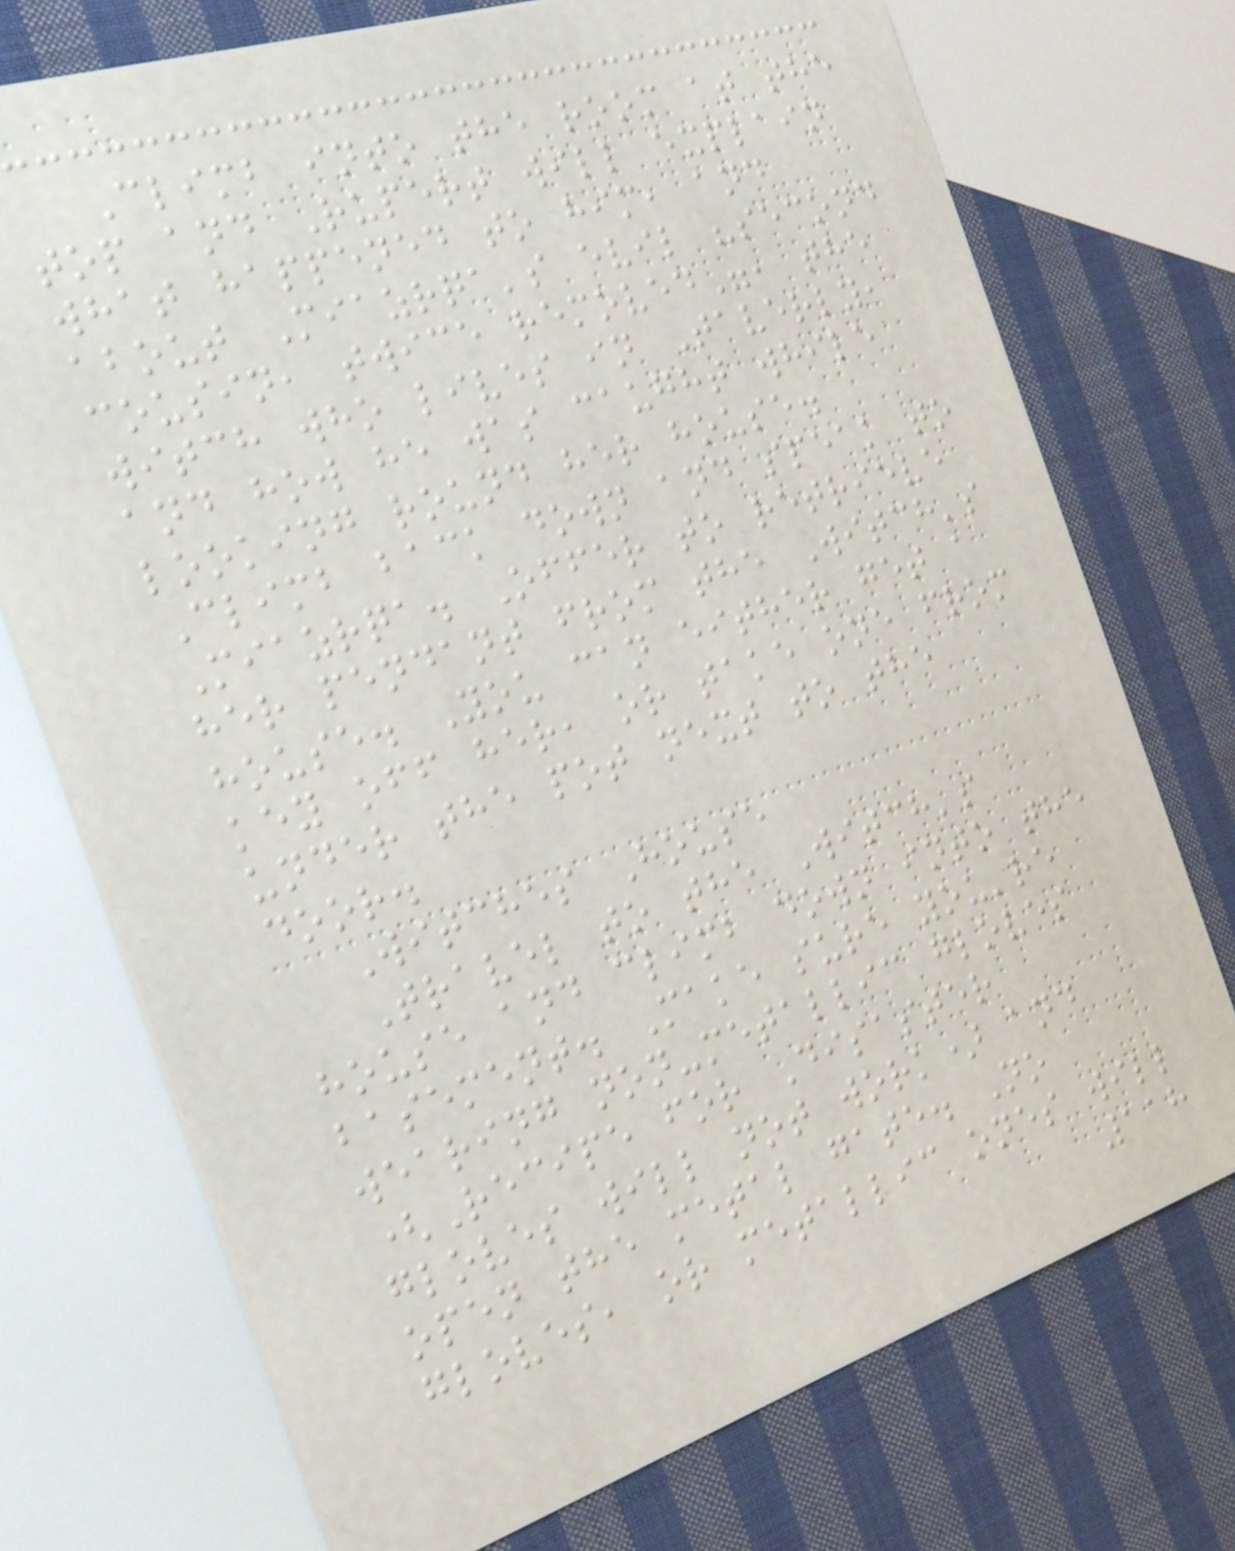Climb into the room at the
top and Rupert will explain
what happened to him, and
about Miazrqa's evil "second
cousin, twice removed", the
witch who lives in Taverly,
and how he was caught while
looking round her house.
Climb back down and speak to
Miazrqa. Offer to retrieve
her pendant from the Witch's
house. You can either get a
key off her, or take one from
under the pot next to the
door.
Witches House
Travel to the Witch's
house and climb down into the
basement. Make sure you're
wearing non-metallic gloves
(Recipe for Disaster
gloves will not work) and
open the metal gate. No
gloves, or metallic ones will
118
